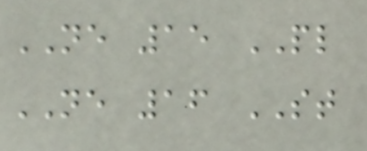NE 15 PL
NE 16 ST
